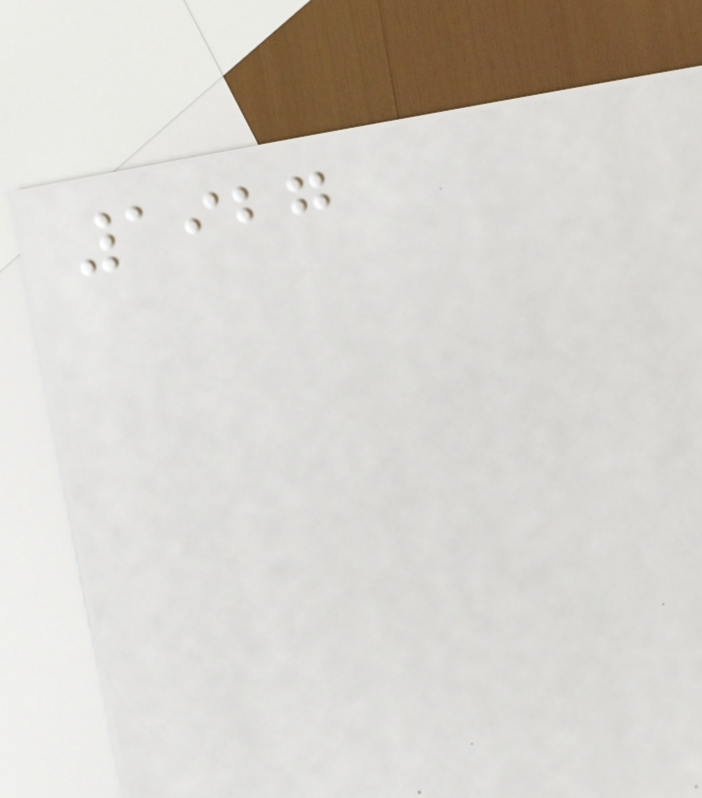1927
